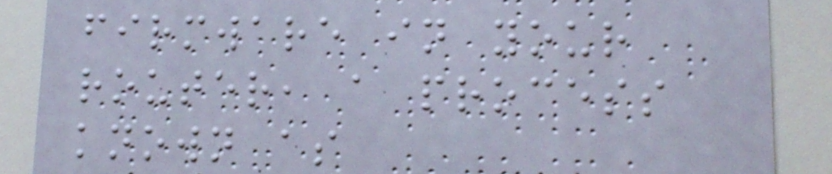firmware in your
router, a process
known as
